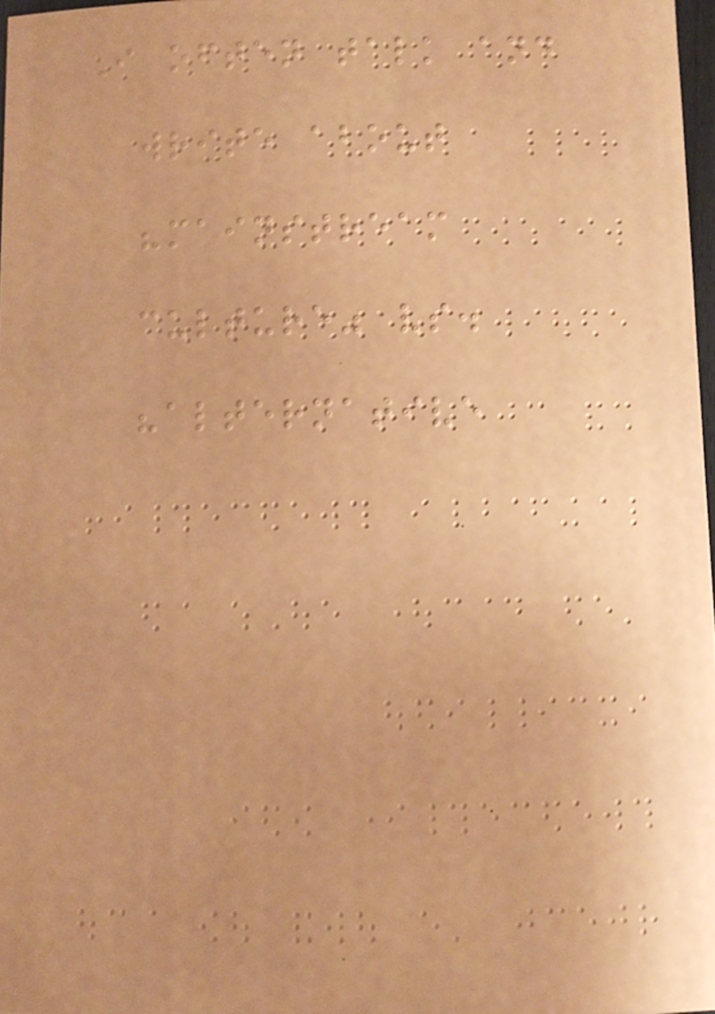I often talk and
write about
"mainstream
culture" vs.
"alternative
